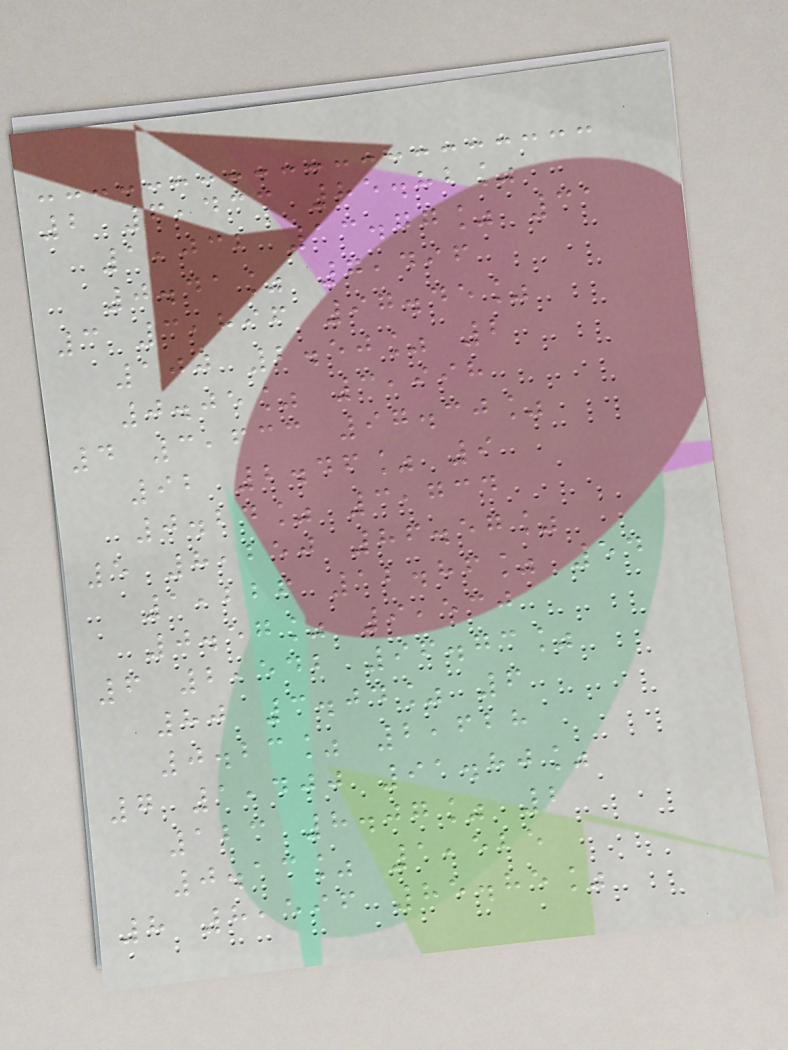2 6,433 85.82%
1,032 13.77% 31
0.41% 7,496
3 3,896 97.45%
100 2.50% 2
0.05% 3,998
4 3,633 97.30%
92 2.46% 9
0.24% 3,734
5 8,250 86.57%
1,226 12.86% 54
0.57% 9,530
6 2,542 96.73%
80 3.04% 6
0.23% 2,628
7 1,400 91.80%
123 8.07% 2
0.13% 1,525
8 8,596 85.85%
